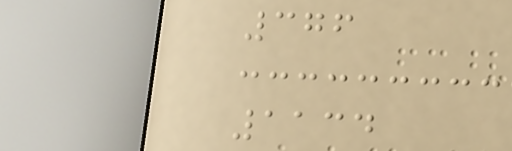376
1134
